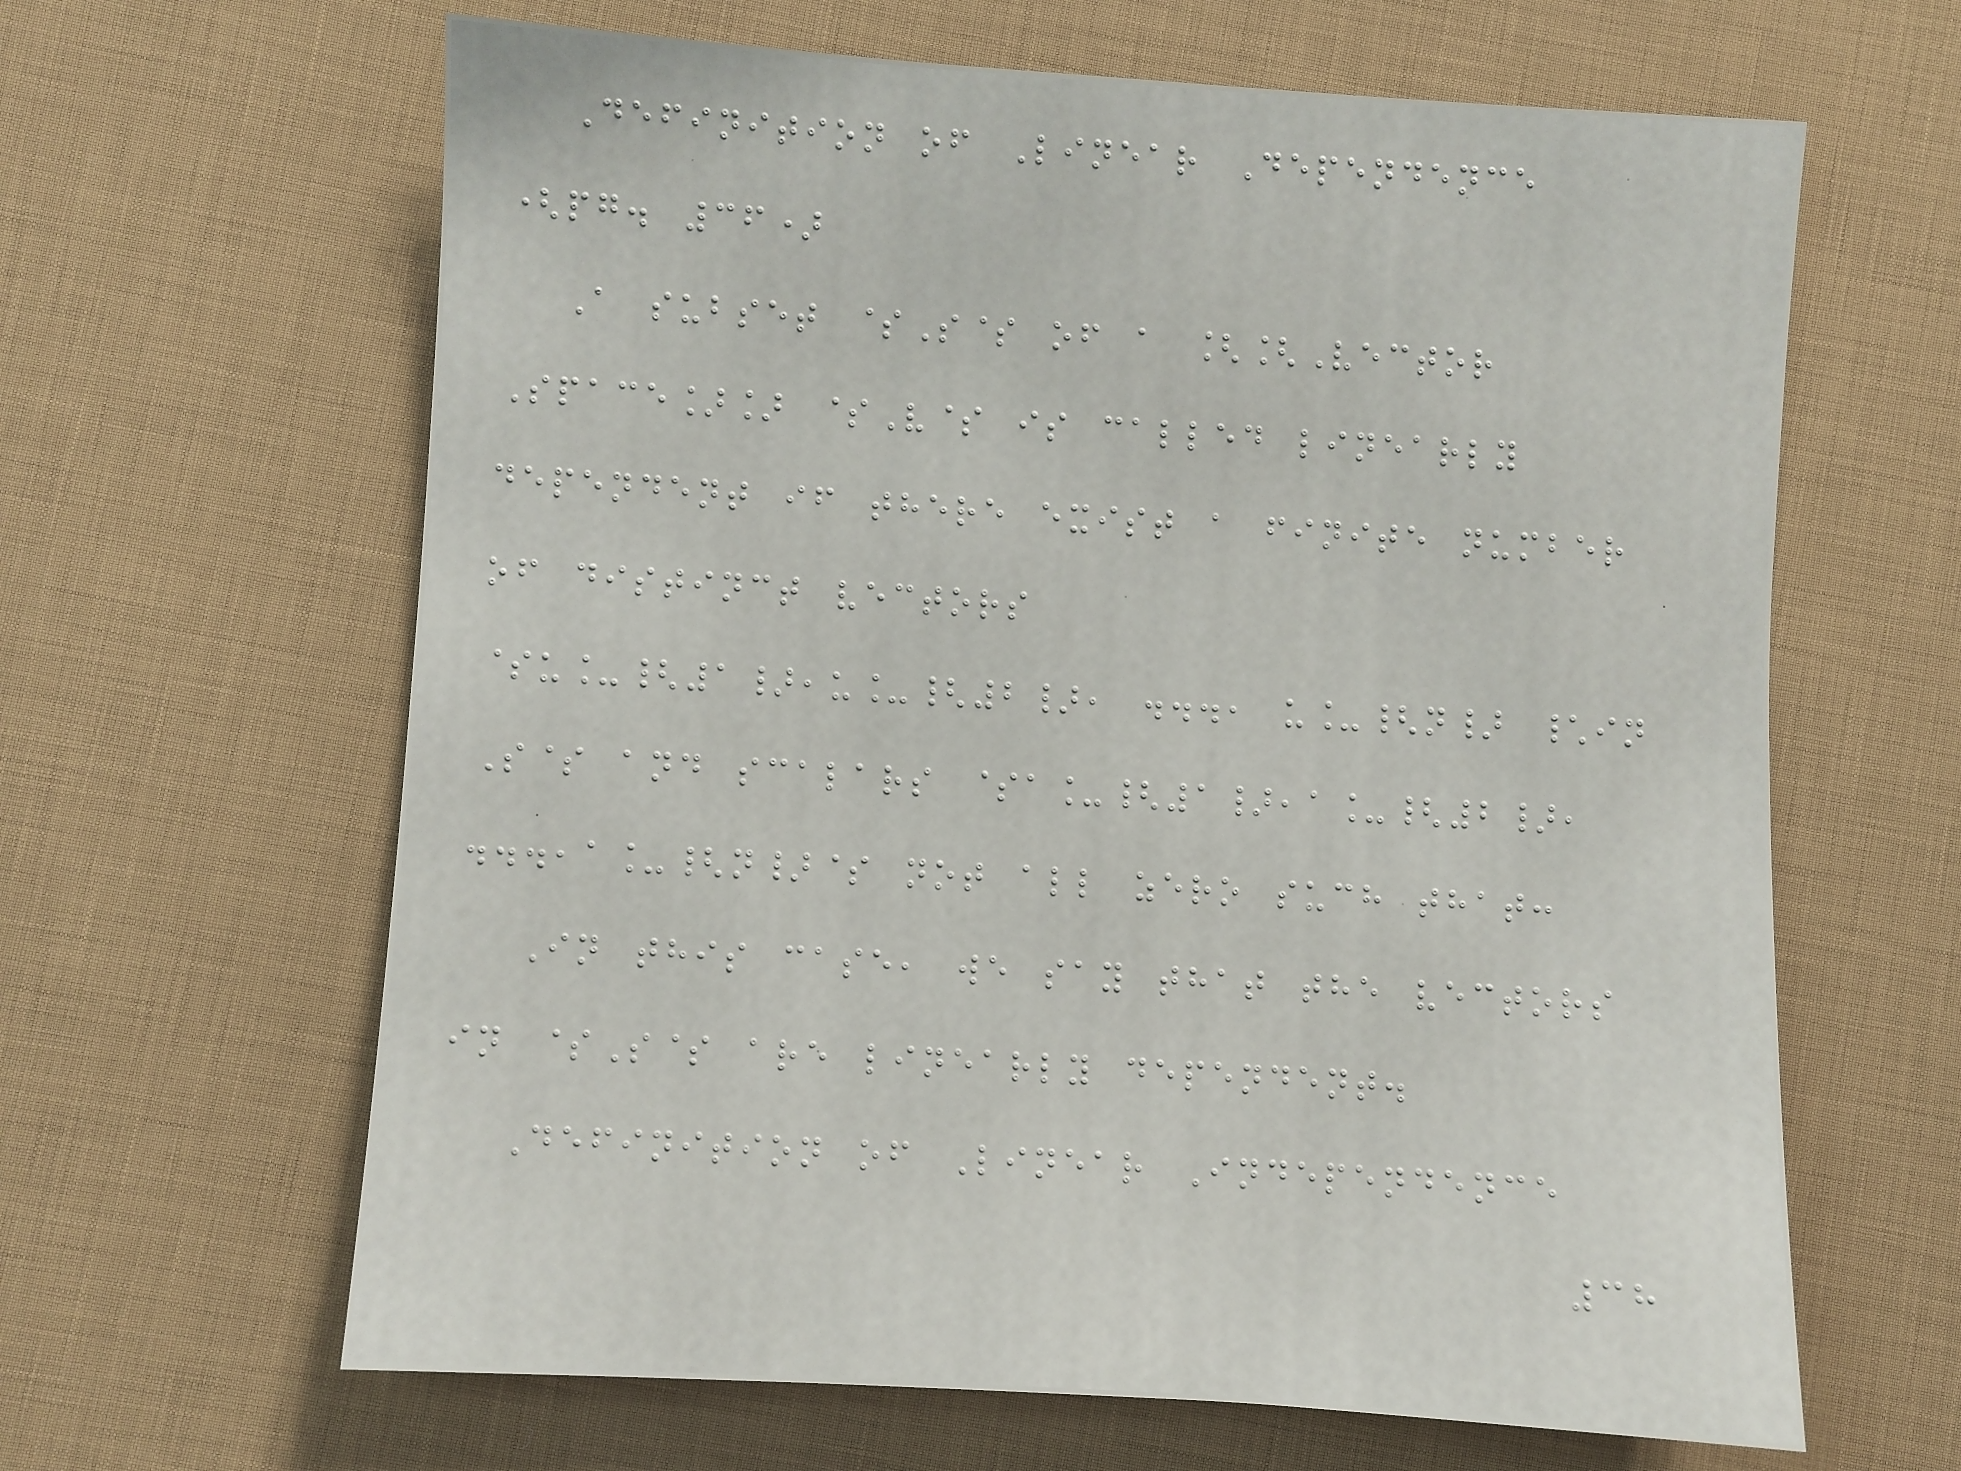Definition of Linear Dependence
(pg. 36)
A subset $S$ of a [[Vector
Space]] $V$ is called linearly
dependent if there exist a finite number
of distinct vectors
$u_{1},u_{2}, ..., u_{n} \in
S$ and scalars $a_{1},a_{2},
...,a_{n}$ not all zero such that:
In this case, we say that the vectors
in $S$ are linearly dependent.
Definition of Linear Independence
38
